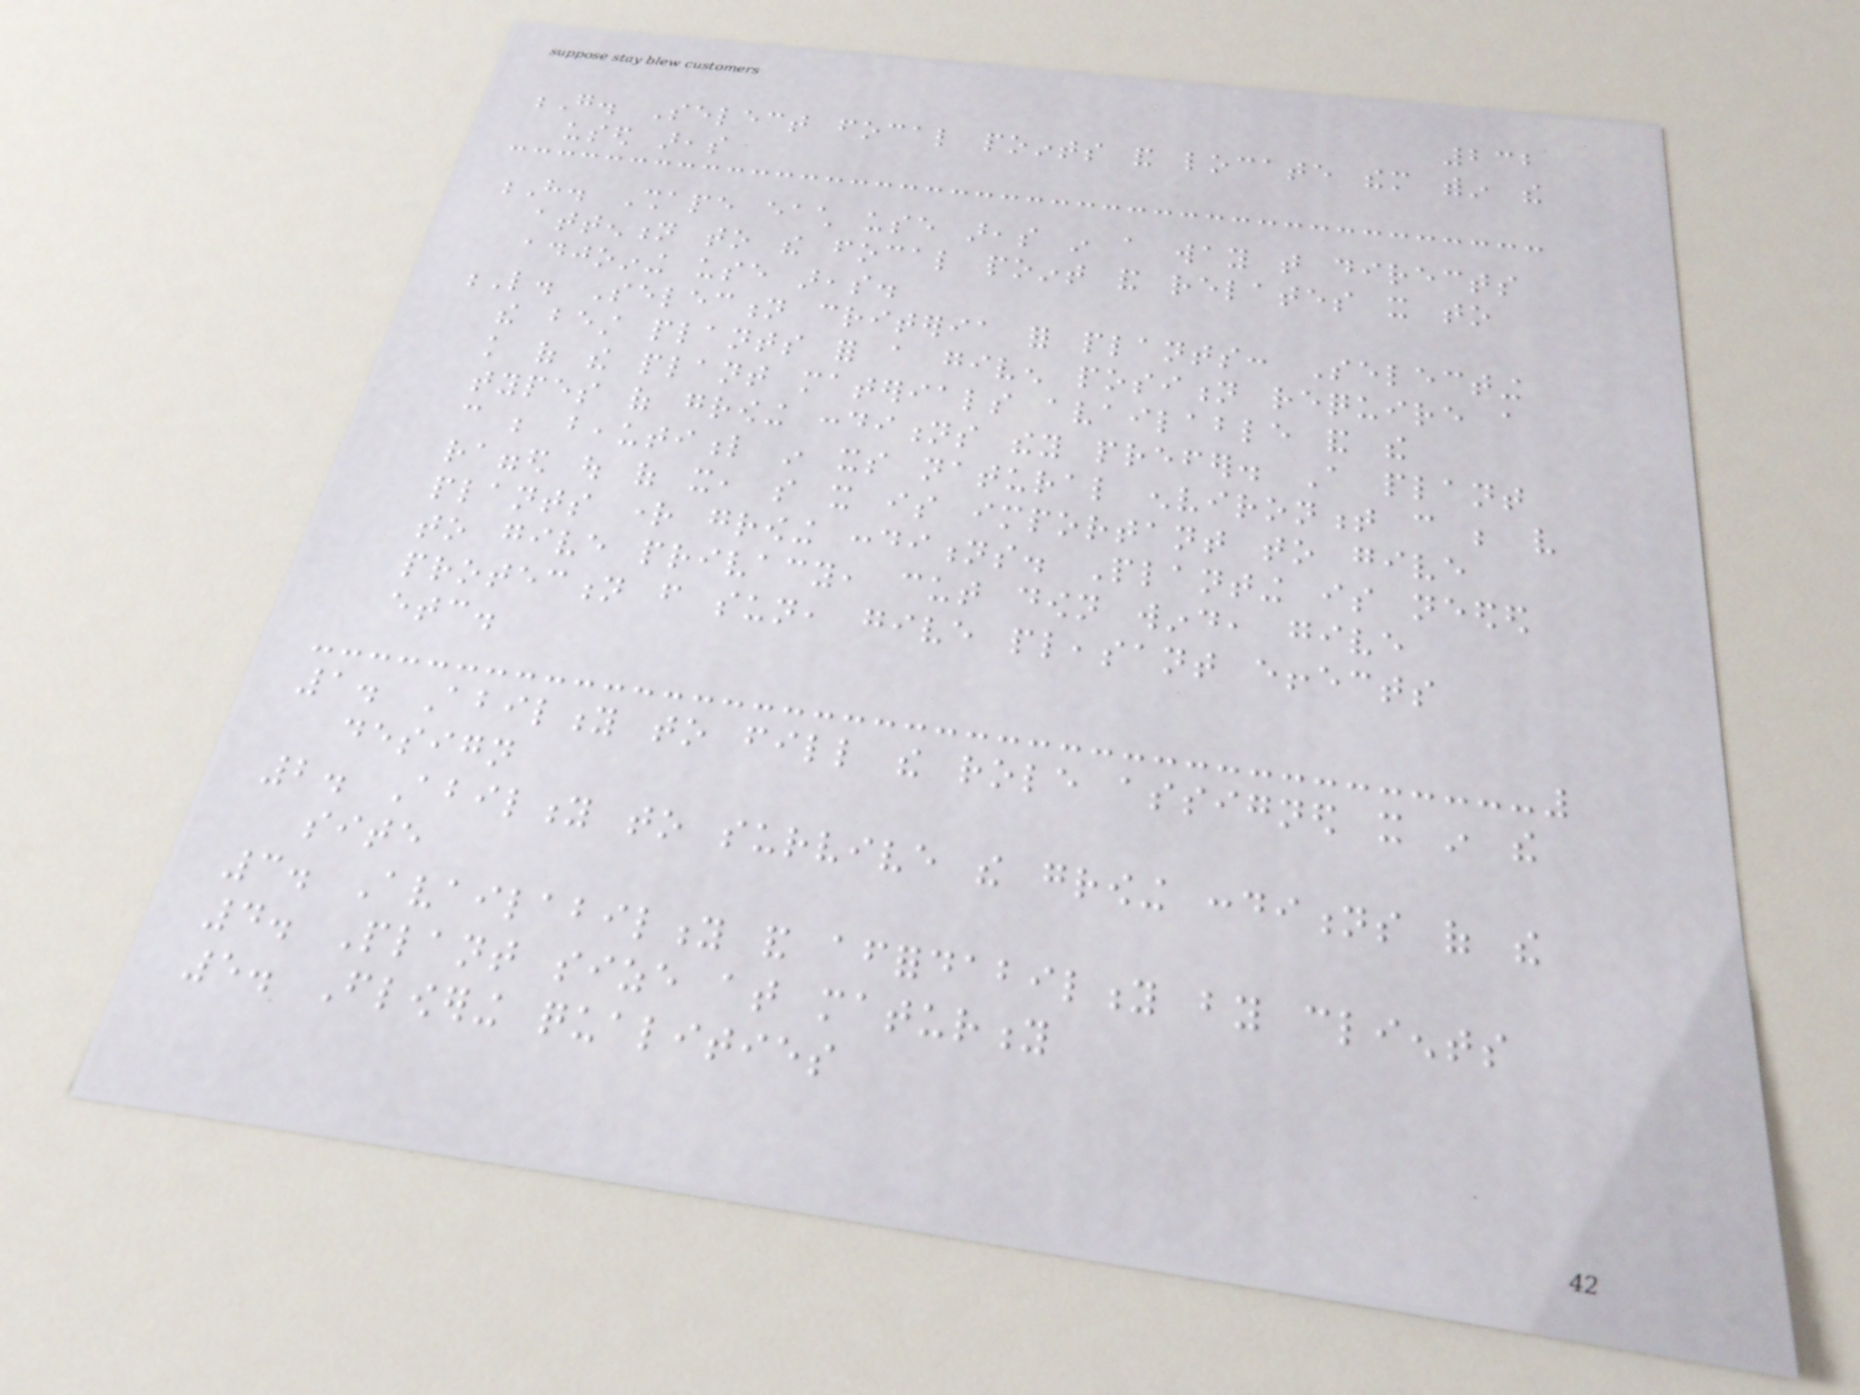232
G. Select focal points and locate them within the
used areas
H. Shape each use areas in a way that directs
attention to the focal point and relates it to
adjoining use areas.
L. Selection criteria for plants: Selecting
the best plants for a given position require a
knowledge of the plant materials available and the
types of growing conditions they prefer. A plant
can be beautiful in its natural environment can be very
ragged out of it, so it is important to give
plants right growing conditions. Planting is needed
to give privacy, cut down wind, give
protection from sun, give pleasant effects
etc.
1. Ability to fill the role assigned it in the
design
2. Ability to survive the growing conditions of the
site
3. Availability and affordability by clients
4. Plant size at maturity
5. Flowering qualities
